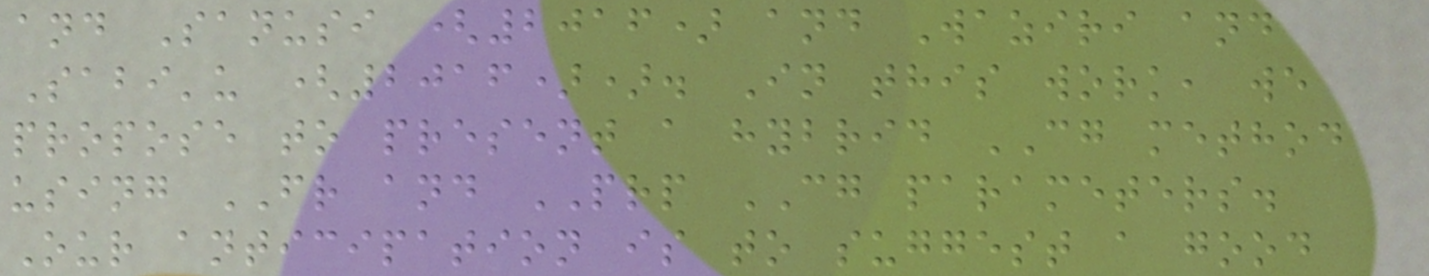and Sanusi (2016) and Waziri and
Sabi'u (2016)). In this work, we
propose to present a hybrid CG method
using FR and PRP CG parameters.
Our anticipation is to suggest a good
